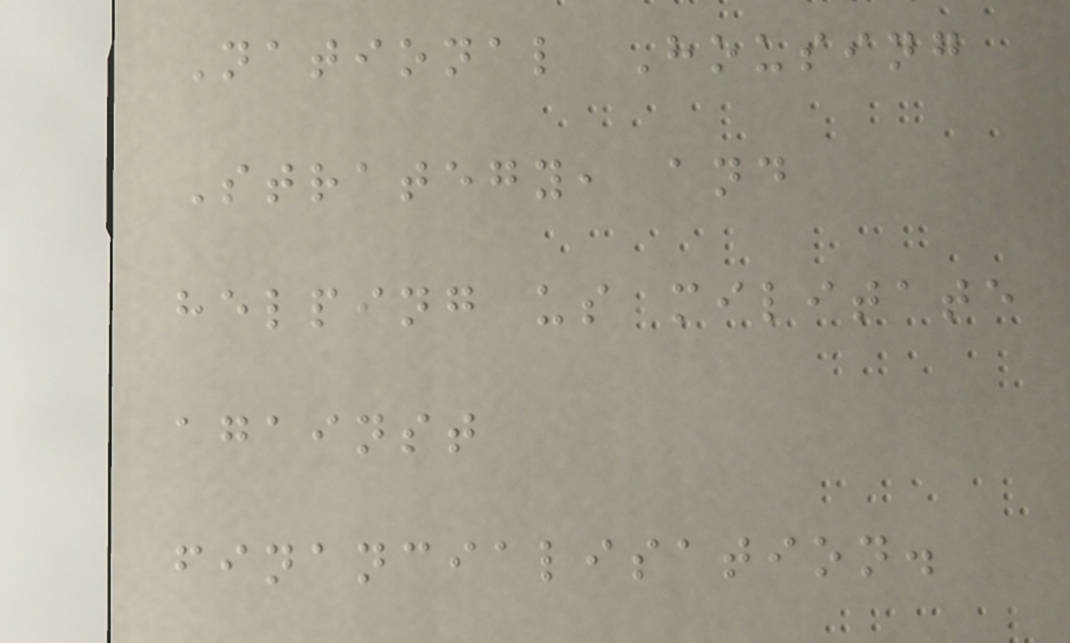National Housing
Strategy, and
helping us militate
against
financialisation.
